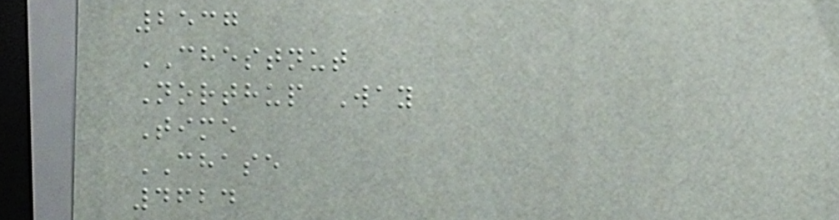2537
CHESTNUT
Northup Way
Time
CHASE
4624
